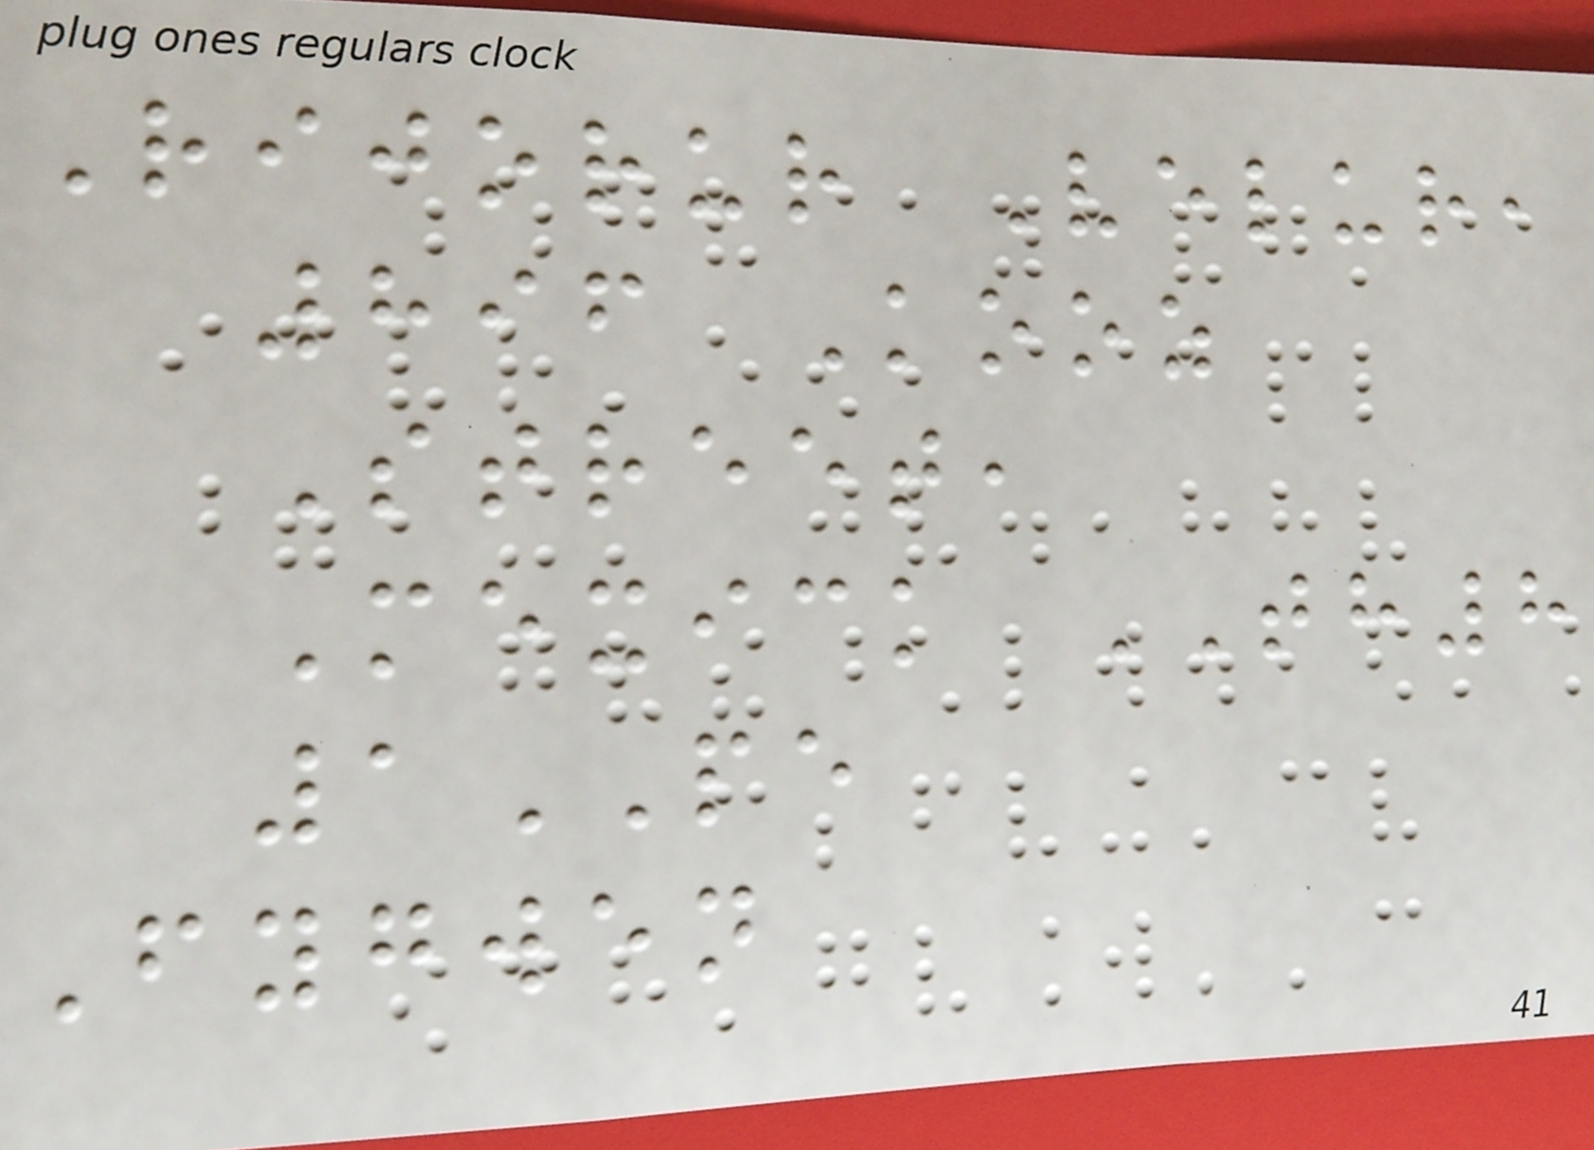Rijorur Velur,
896 Kooz
Street,
Mexick TH8
1PE
Fygwen
